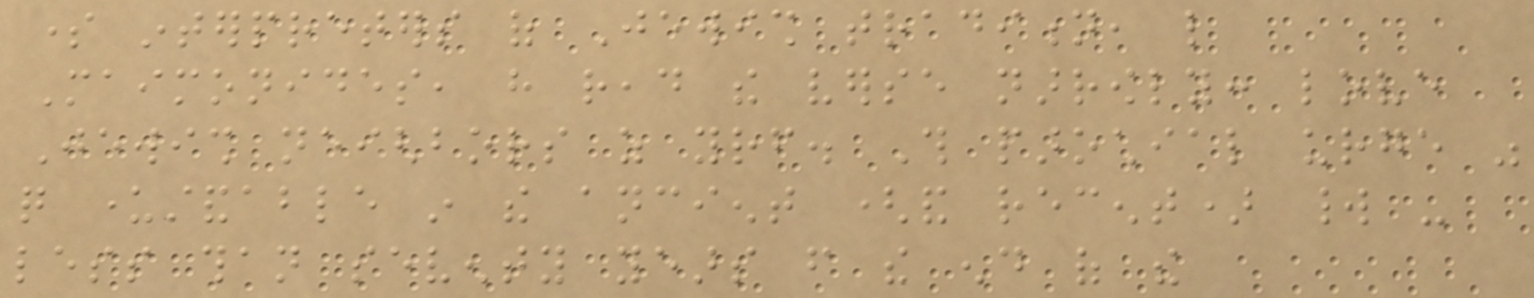some interpreters of Jewish tradition, like
Maimonides, have read the verse narrowly: love
Jewish neighbors as yourself. This parochial urge was
quite understandable in the ancient (and recent) world -
less than seventy years from the end of the
